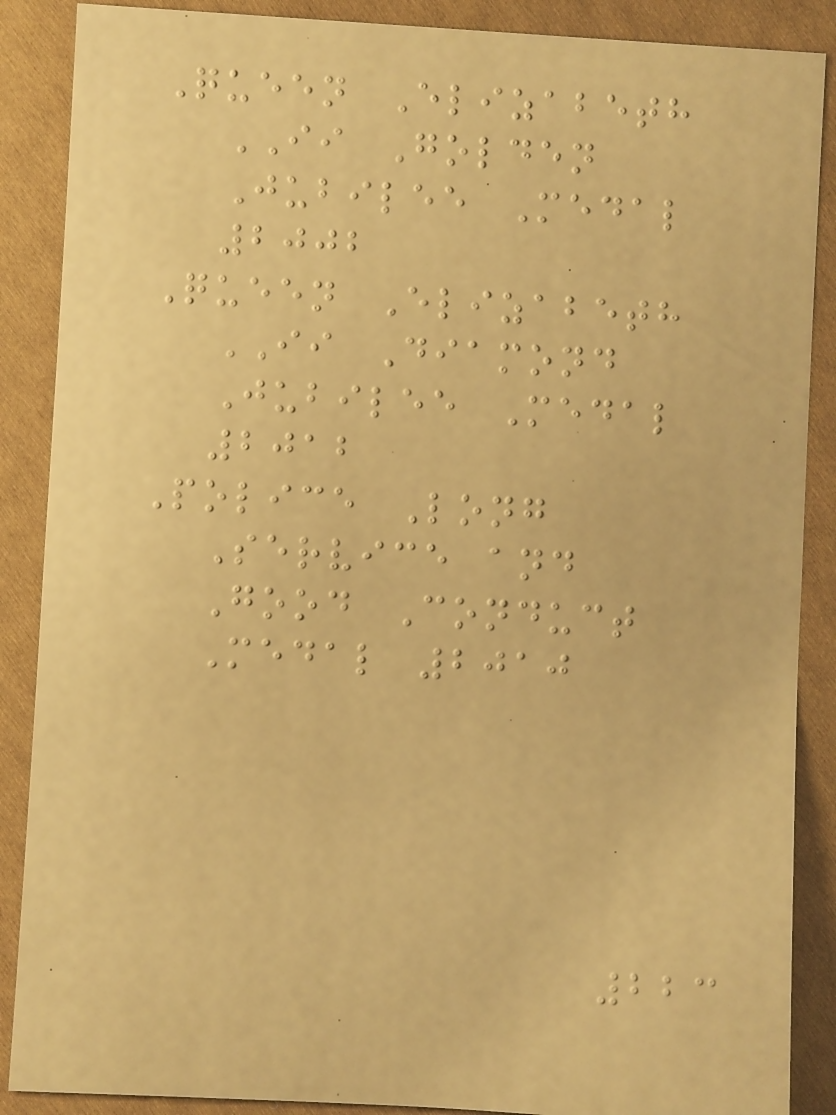Queen Elizabeth
II Golden
Jubilee Medal
2002
Queen Elizabeth
II Diamond
Jubilee Medal
2012
Police Long
Service and
Good Conduct
Medal 2010
223
